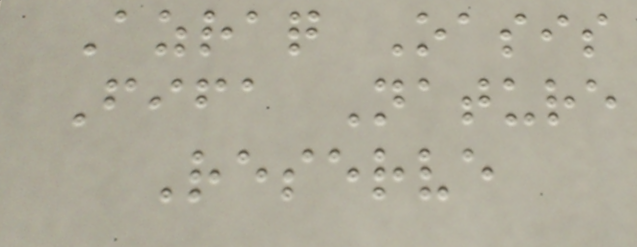Azraq Oasis
Fifa Nature
Reserve
